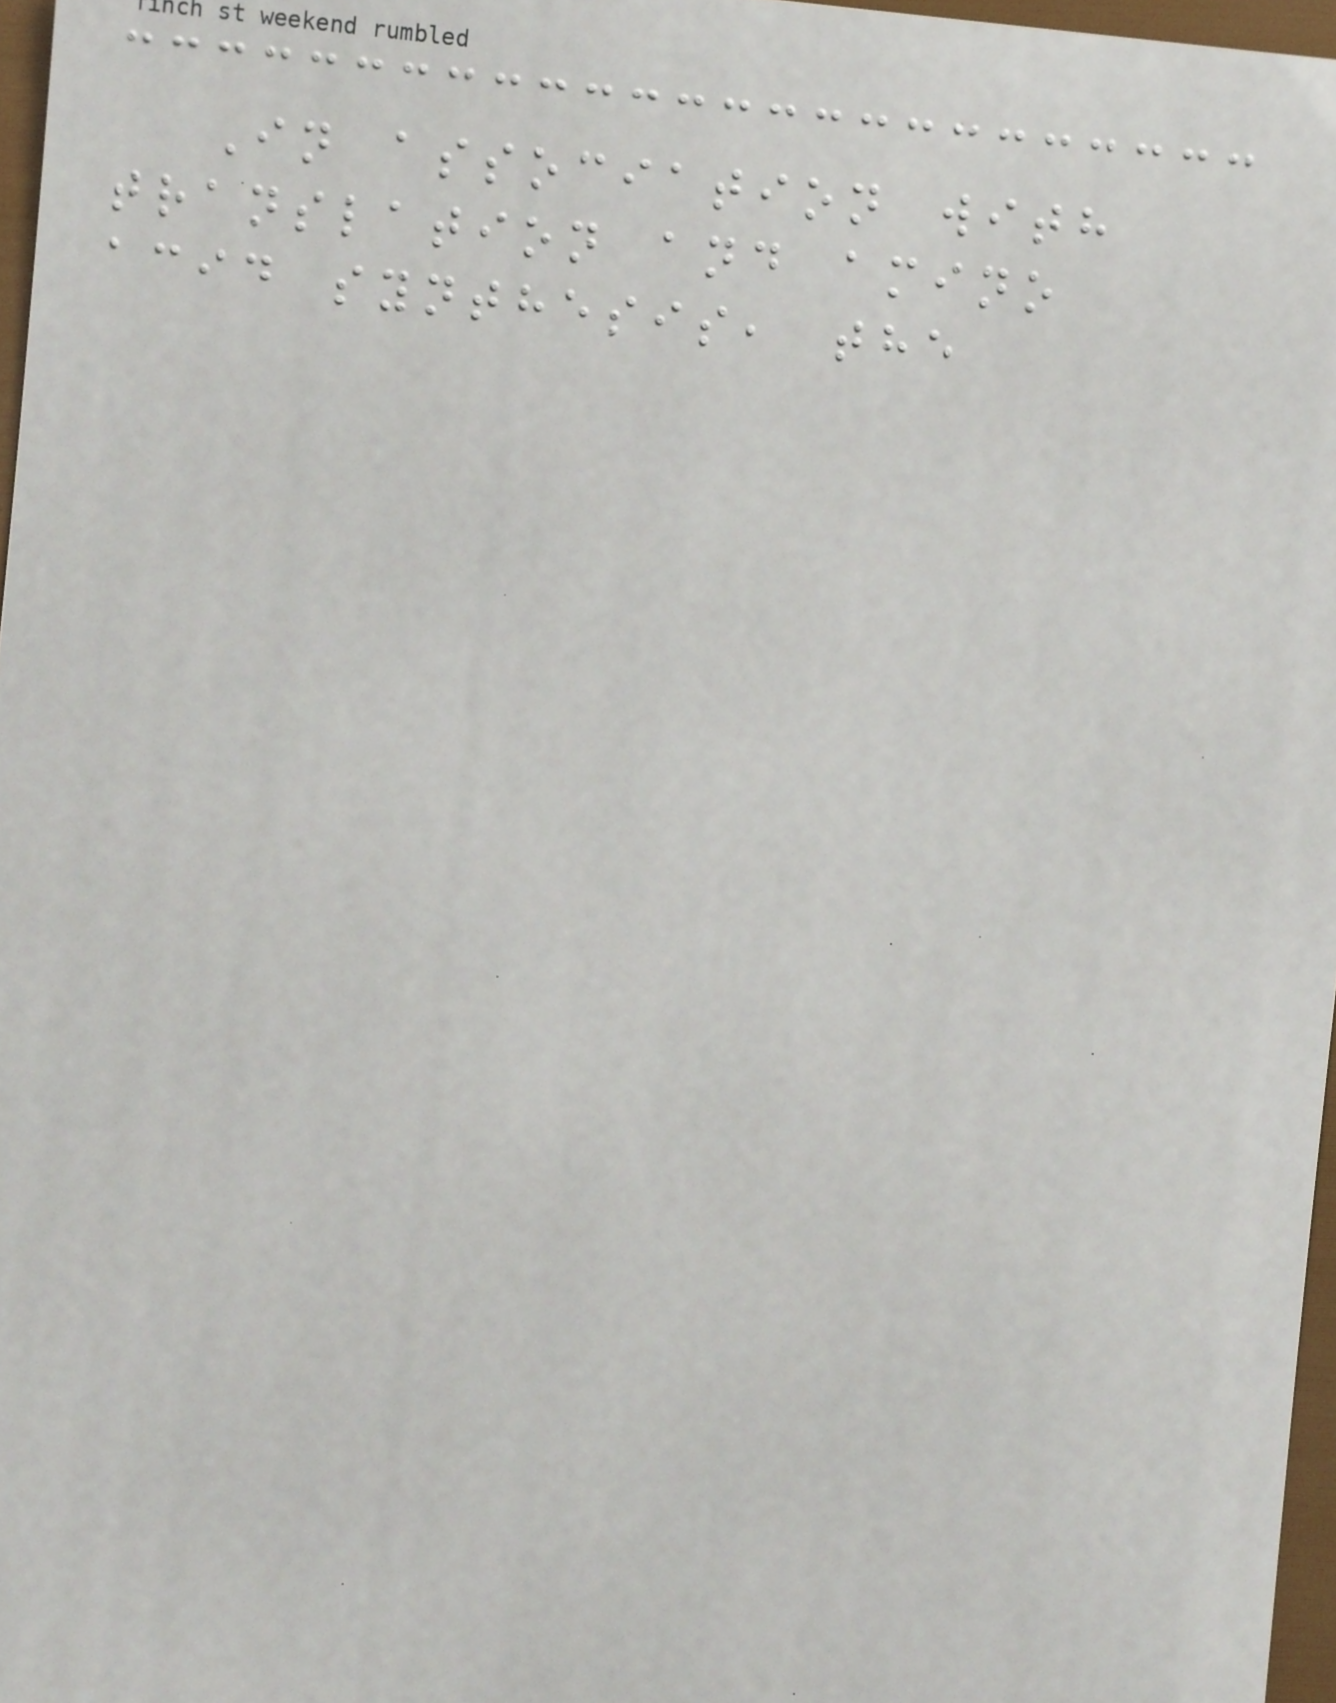In association with
translation and amino
acid synthesis, the
